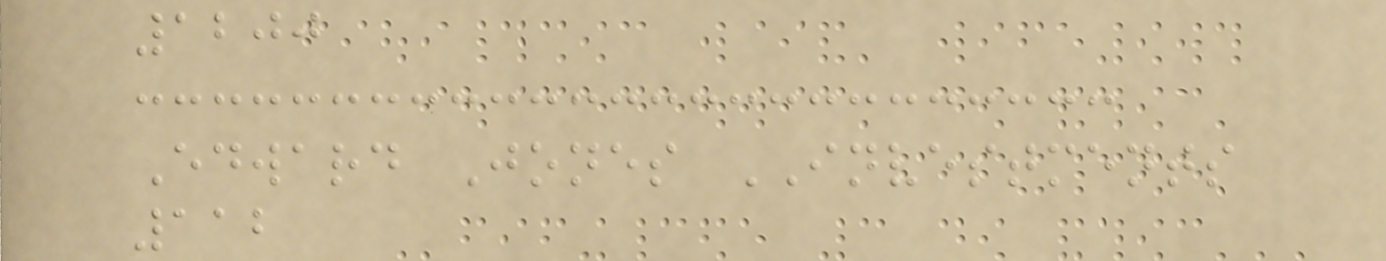1200
Edward Jones INVESTMENTS
112
